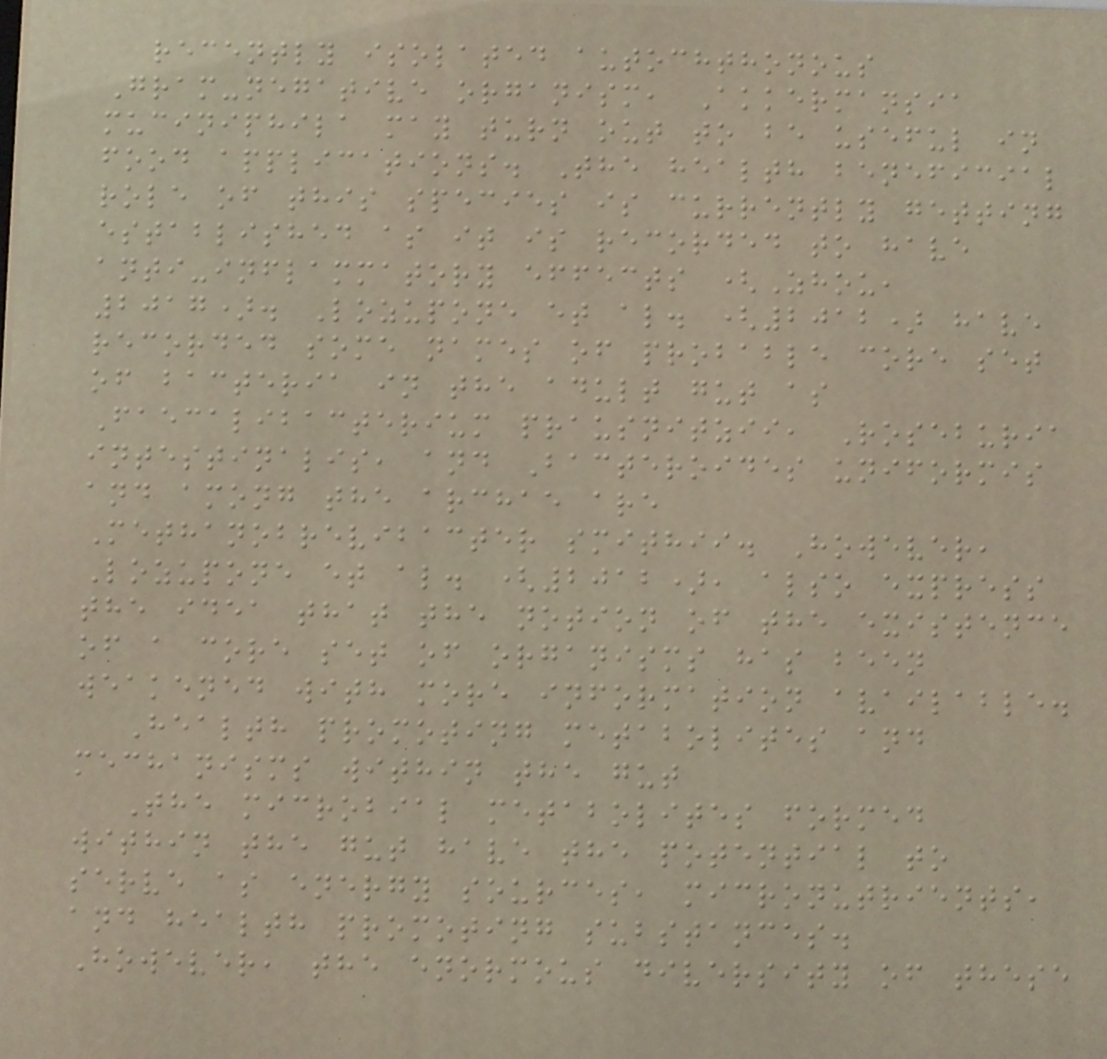recently isolated autochthonous
Gram-negative organism, Akkermansia
muciniphila may turn out to be useful in
food applications. The health beneficial
role of this species is currently getting
established as it is recorded to have
anti-inflammatory effects (Zhou,
2017). Lozupone et al. (2012) have
recorded some names of probable core set
of bacteria in the adult gut as
Faecalibacterium prausnitzii, Roseburia
intestinalis, and Bacteroides uniformis
and among the archae are
Methanobrevibacter smithii. However,
Lozupone et al. (2012), also express
the idea that the notion of the existence
of a core set of organisms has been
weakened with more information available.
Health promoting metabolites and
mechanisms within the gut
The microbial metabolites formed
within the gut have the potential to
serve as energy sources, micronutrients,
and health promoting substances.
However, the enormous diversity of these
